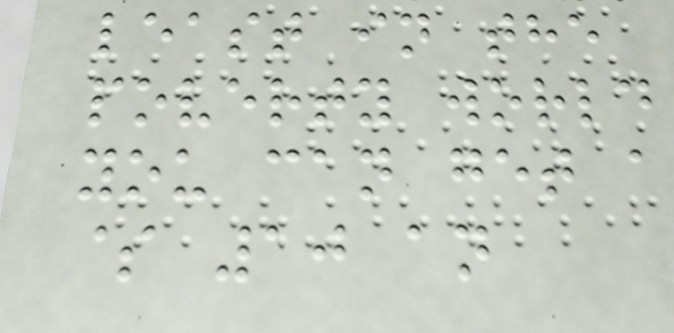least in the
poverty world
you can get a
$ 10 an
